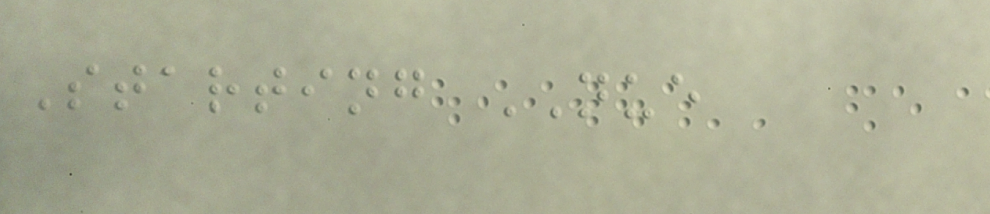Starting NUE
